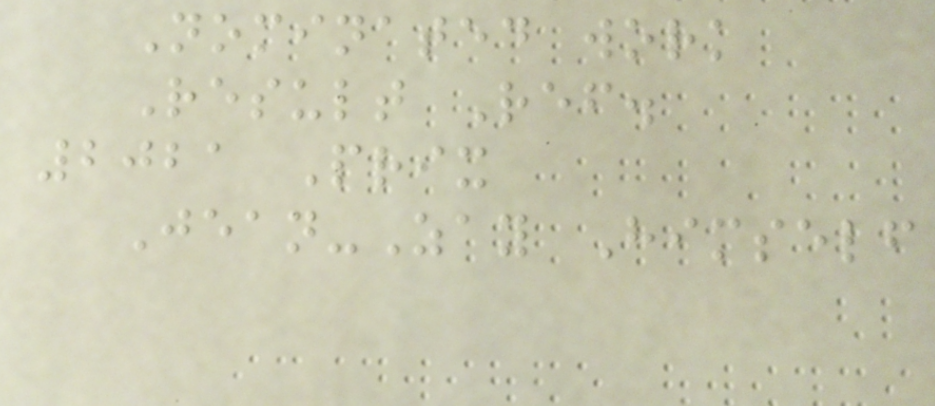Nominated work
Result Ref.
2021 Prix
Jean-Zay Himself
